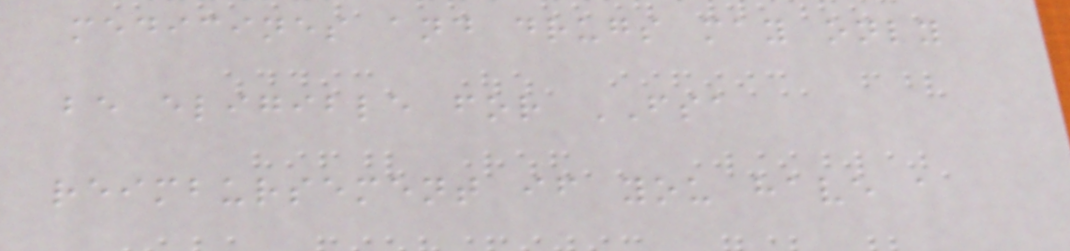medicines and drugs may only
be eligible for FSA
reimbursement if you have a
